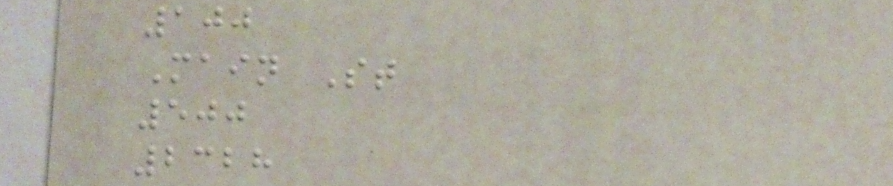100
Main St
500
2328
